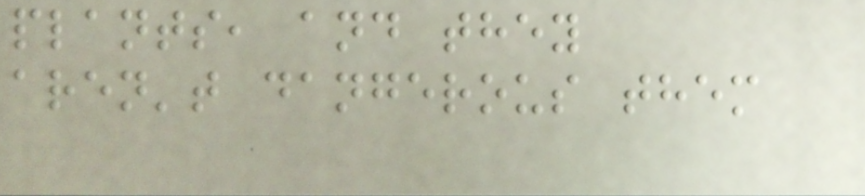plants, and they
aren't dangerous them
